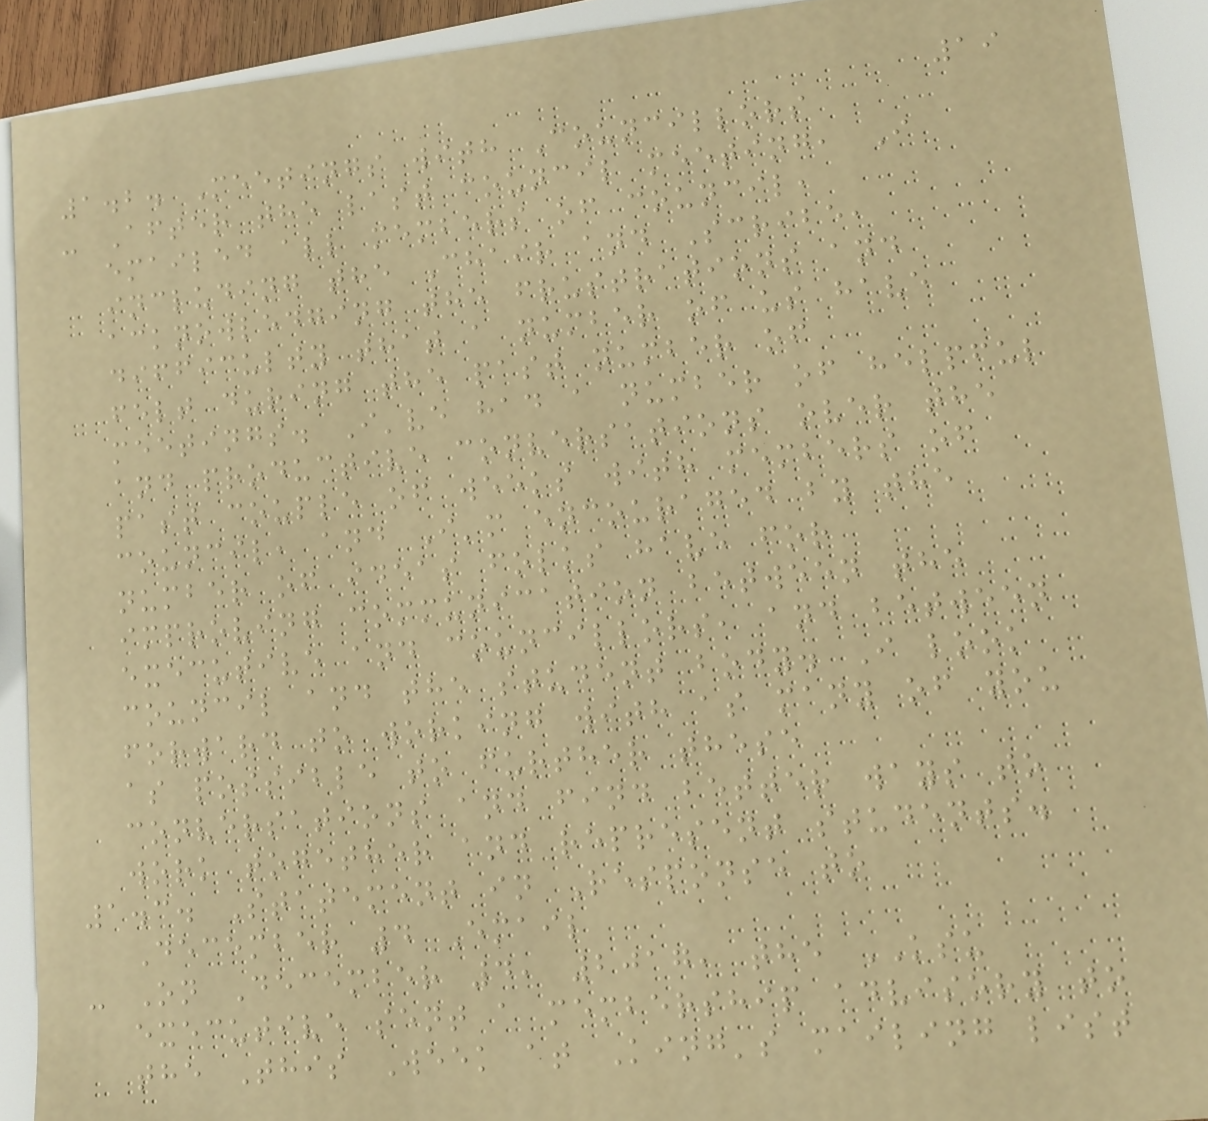19
1.2. Meetings with Councillors
- After the last council meeting, I
emailed all members of council,
including the Chair and Scribe,
acknowledging the frustrations and
difficulty that a number of us have
felt during the past number of
meetings. I've had a number of helpful
and productive conversations over the
past couple of weeks with members of
council, and I'm encouraged by the
number of ideas folks have for
improving communication between the
executive and councillors, and between
council and the student body. I look
forward to working with as many of you
as possible to further these
conversations and find better ways to
work together and represent students.
1.3. Statement in Response to
December 4 Email
- On December 4, 2017, the KSU
executive sent a membership advisory to
the This Week at King's mailing list
